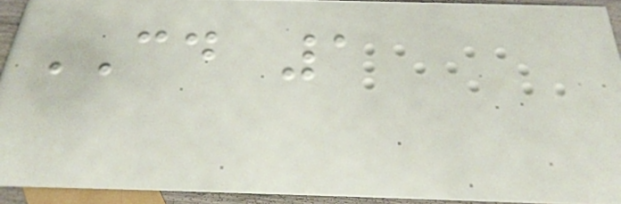CD 1
